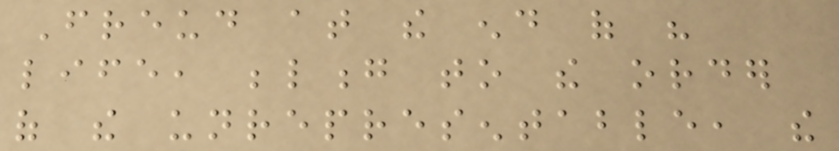Freud at the end of his
life, belong to the order
of the unrepresentable, the
